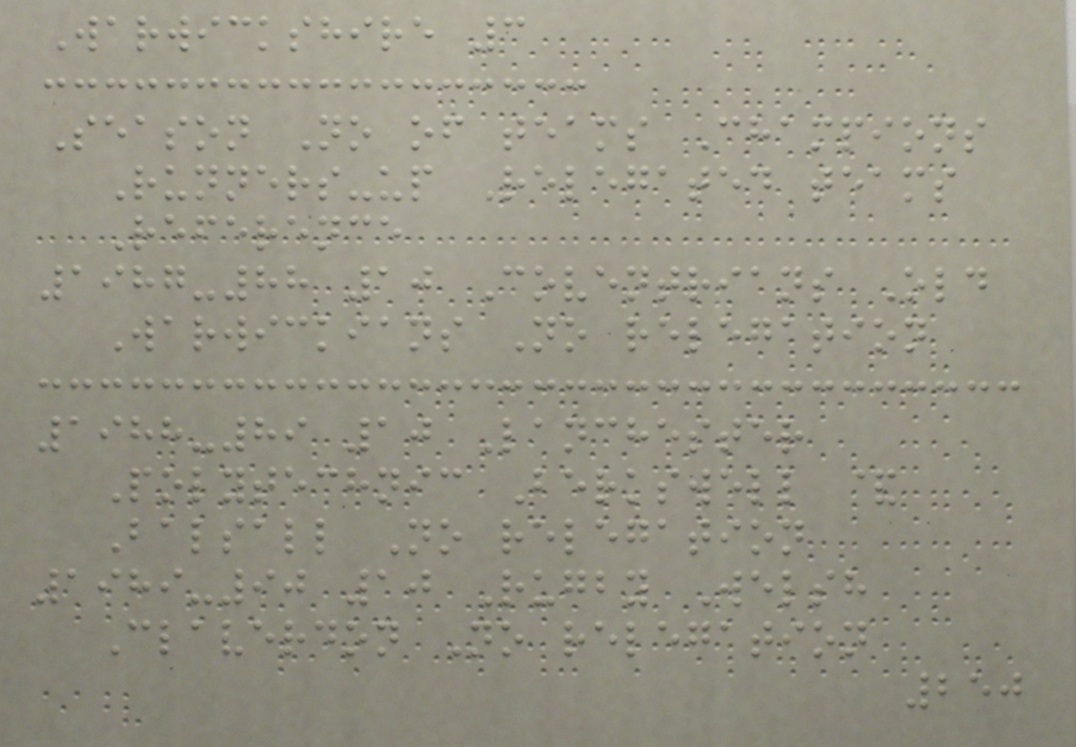Warwickshire 3
Season No of teams Champions
Runners-up Relegated teams
Reference
1987-88 10 Coventrians Old
Warwickians No relegation
1988-89 10 Lanchester
Polytechnic Berkswell &
Balsall No relegation
1989-90 10 Rugby Welsh
Claverdon No relegation
250
